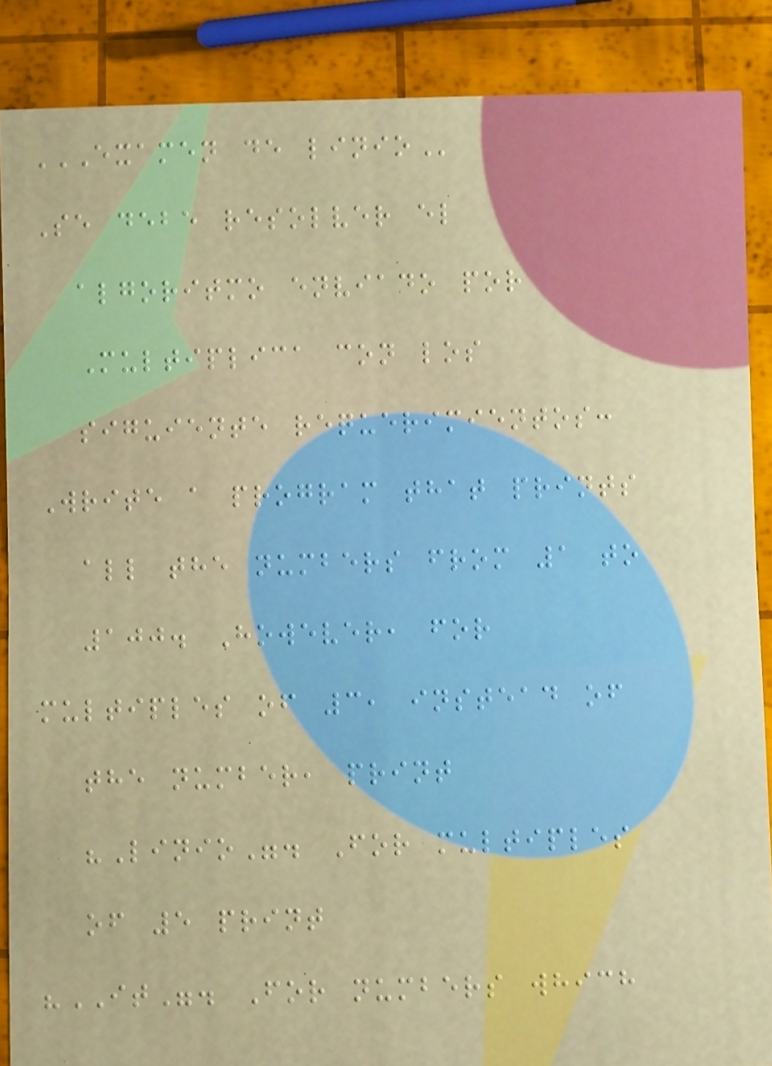EXAMEN DE LINIO
Se debe resolver el
algoritmo enviado por
Multiplica con los
siguiente requerimientos:
Write a program that prints
all the numbers from 1 to
100. However, for
multiples of 3, instead of
the number, print
"Linio". For multiples
of 5 print
"IT". For numbers which
